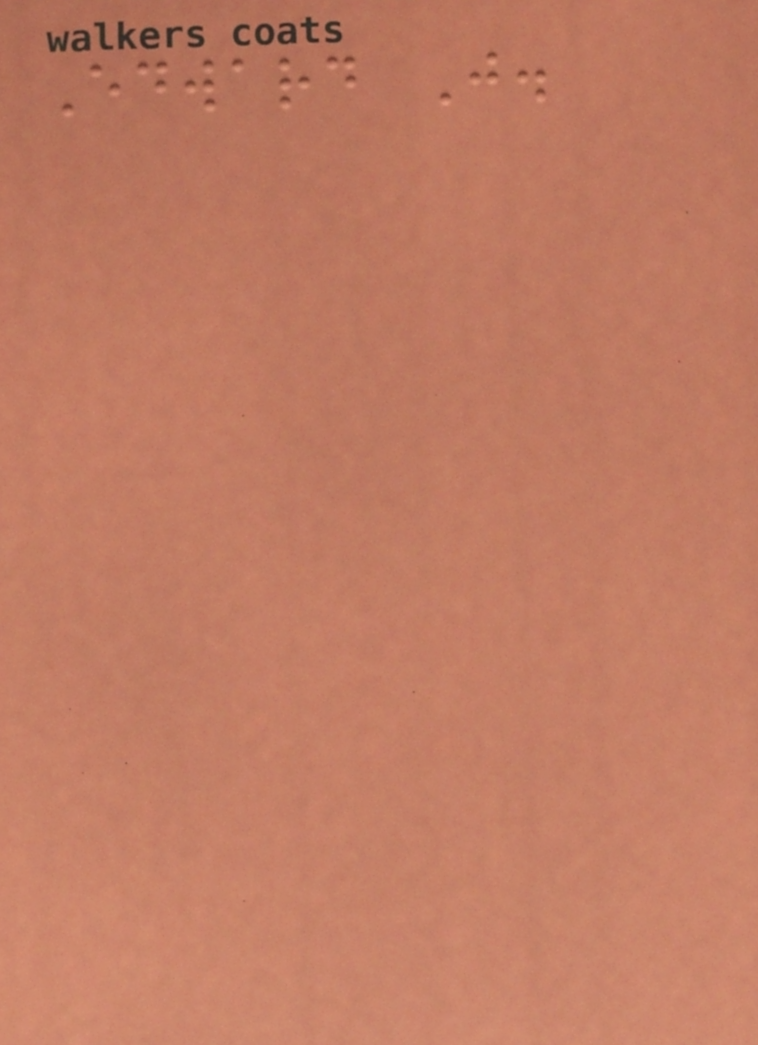Edward J.
